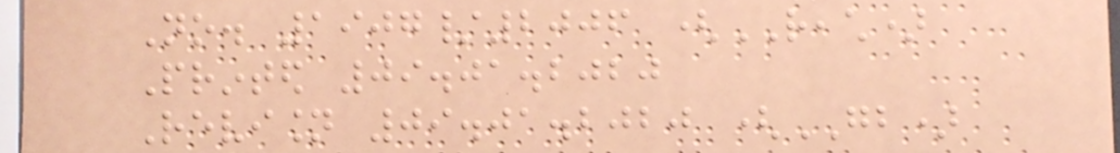No. 1907/2006 (REACH)
Printed 09.01.2020
Revision 09.01.2020 (GB)
